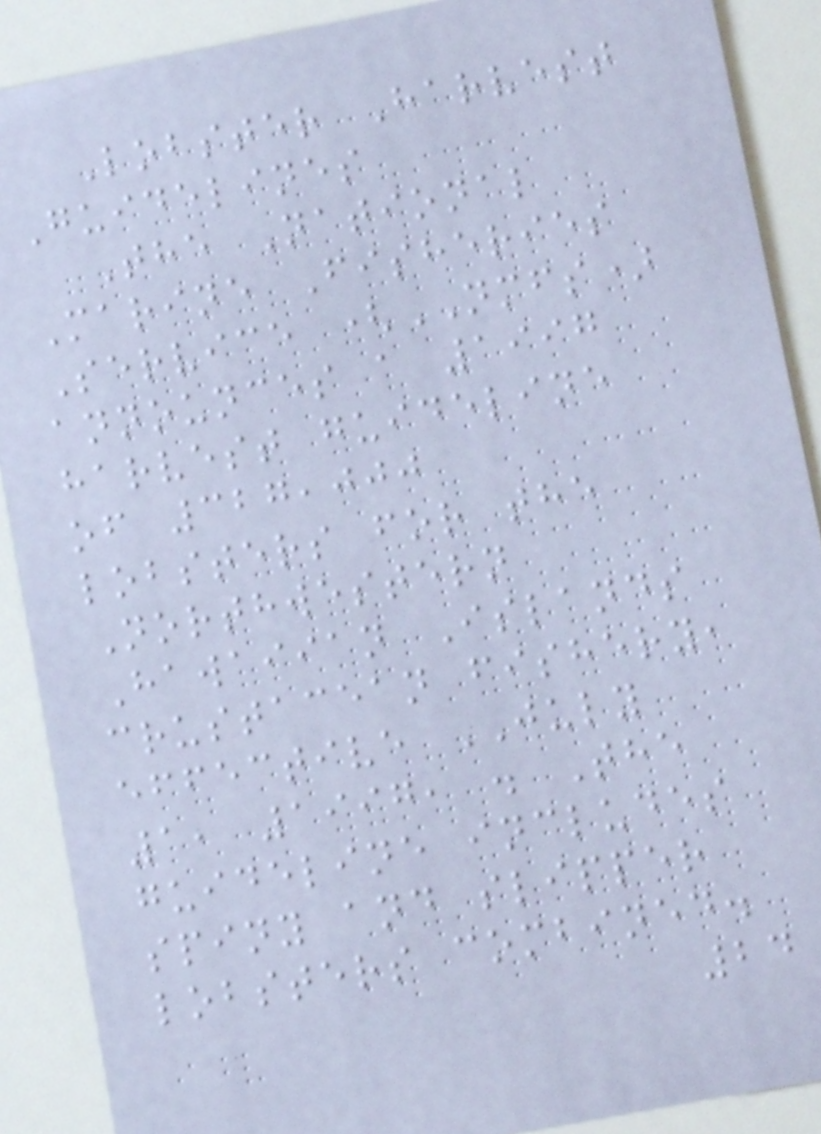Lobster Harvest
Guidelines
The National
Marine Fisheries
Service (NMFS)
announces a 1997
harvest guideline
of 327,000
lobsters for the
Northwestern
Hawaiian Islands
crustacean fishery,
effective JULY
1, 1997, . The
guideline includes
spiny and slipper
lobsters combined.
24
